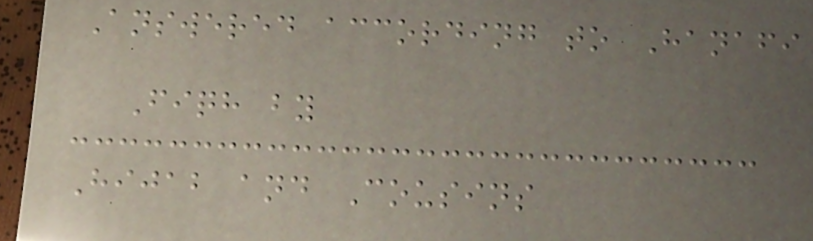Answered according to Hanafi
Fiqh by
Hijab and Cousins
